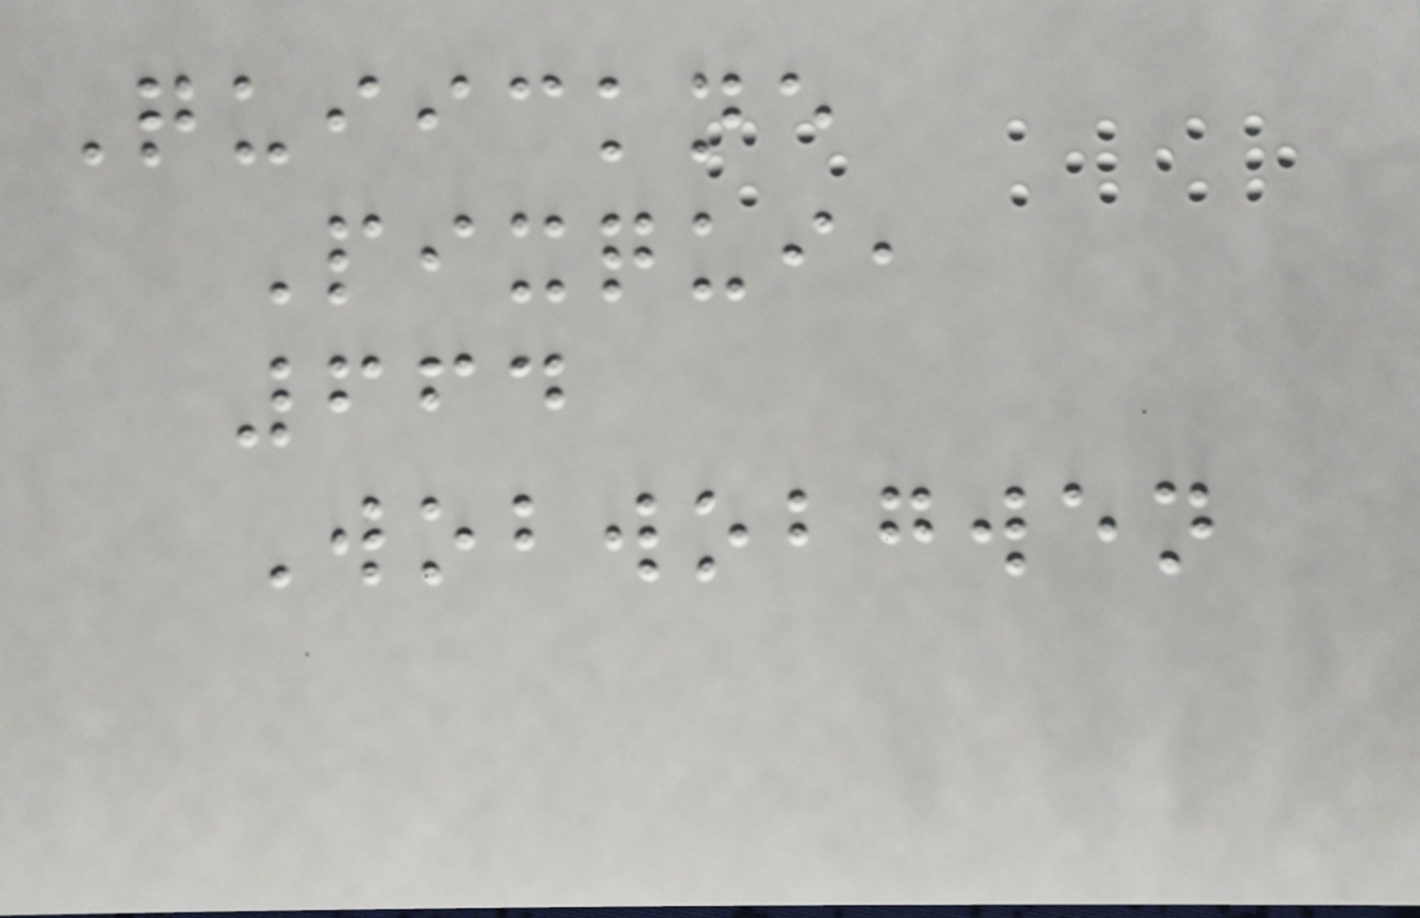Quiickne
Pixqui,
664
Wobwobgwen
